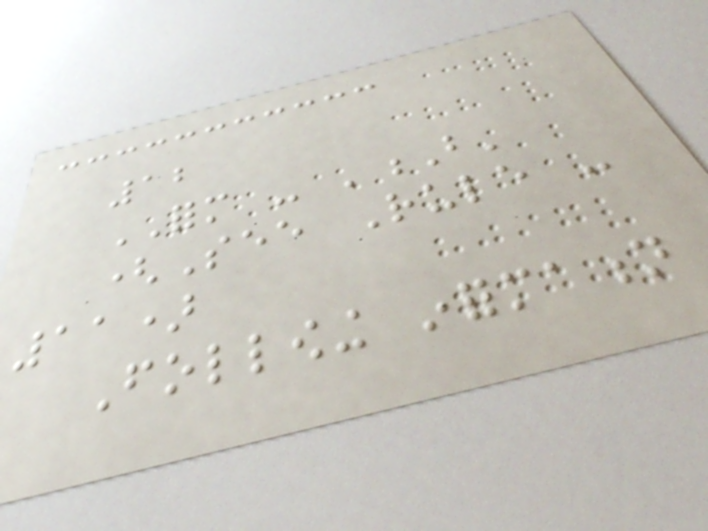12
FORM - 'B'
(See Rule -
11)
Following information
